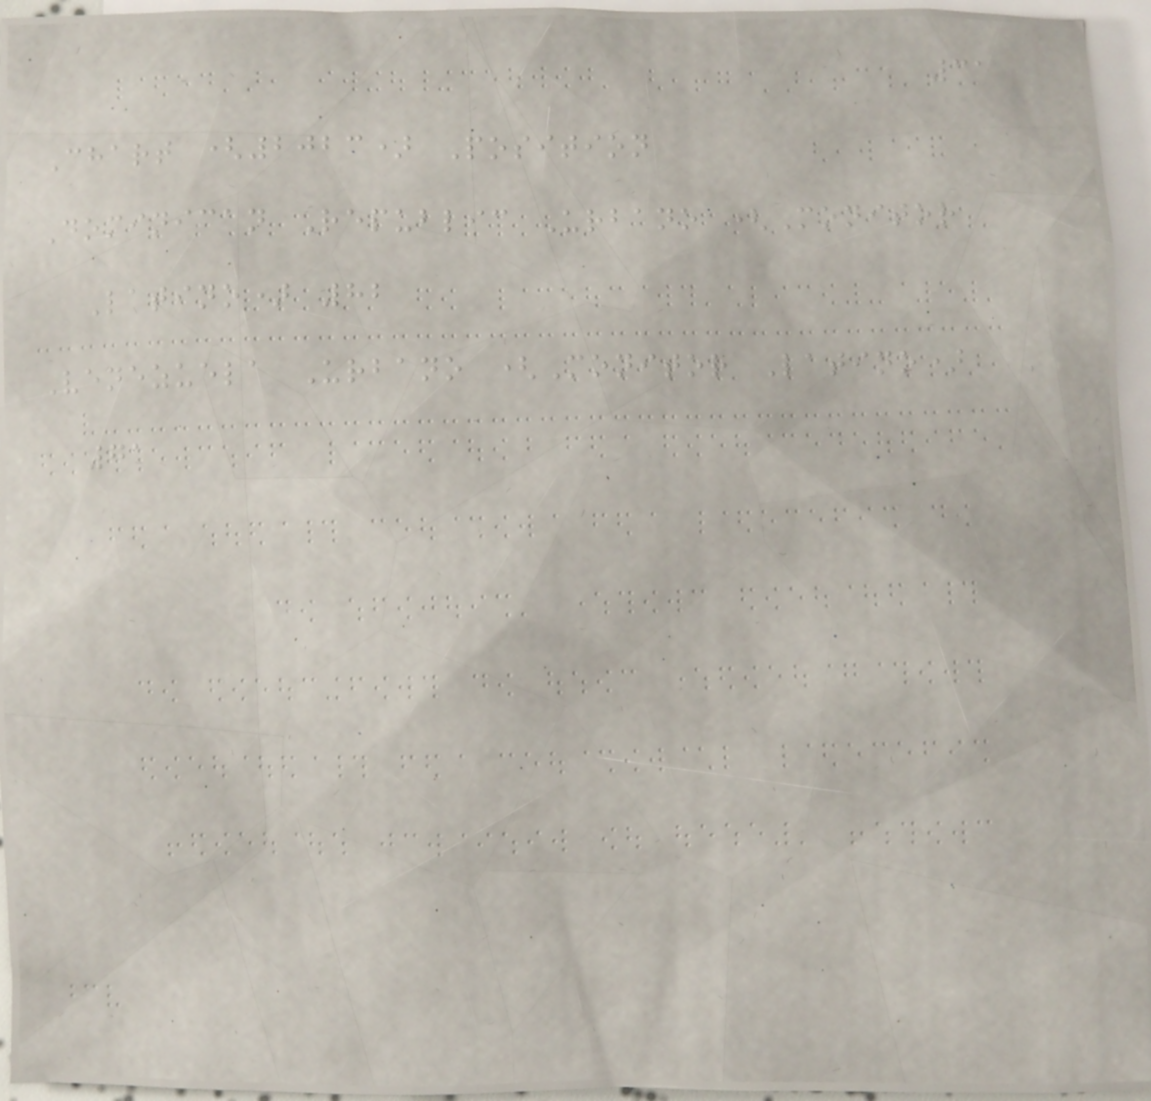31
Chart (2023) Position
Dominican Republic Urbano (Monitor
Latino) 82
Venezuela Urbano (Monitor Latino)
71
